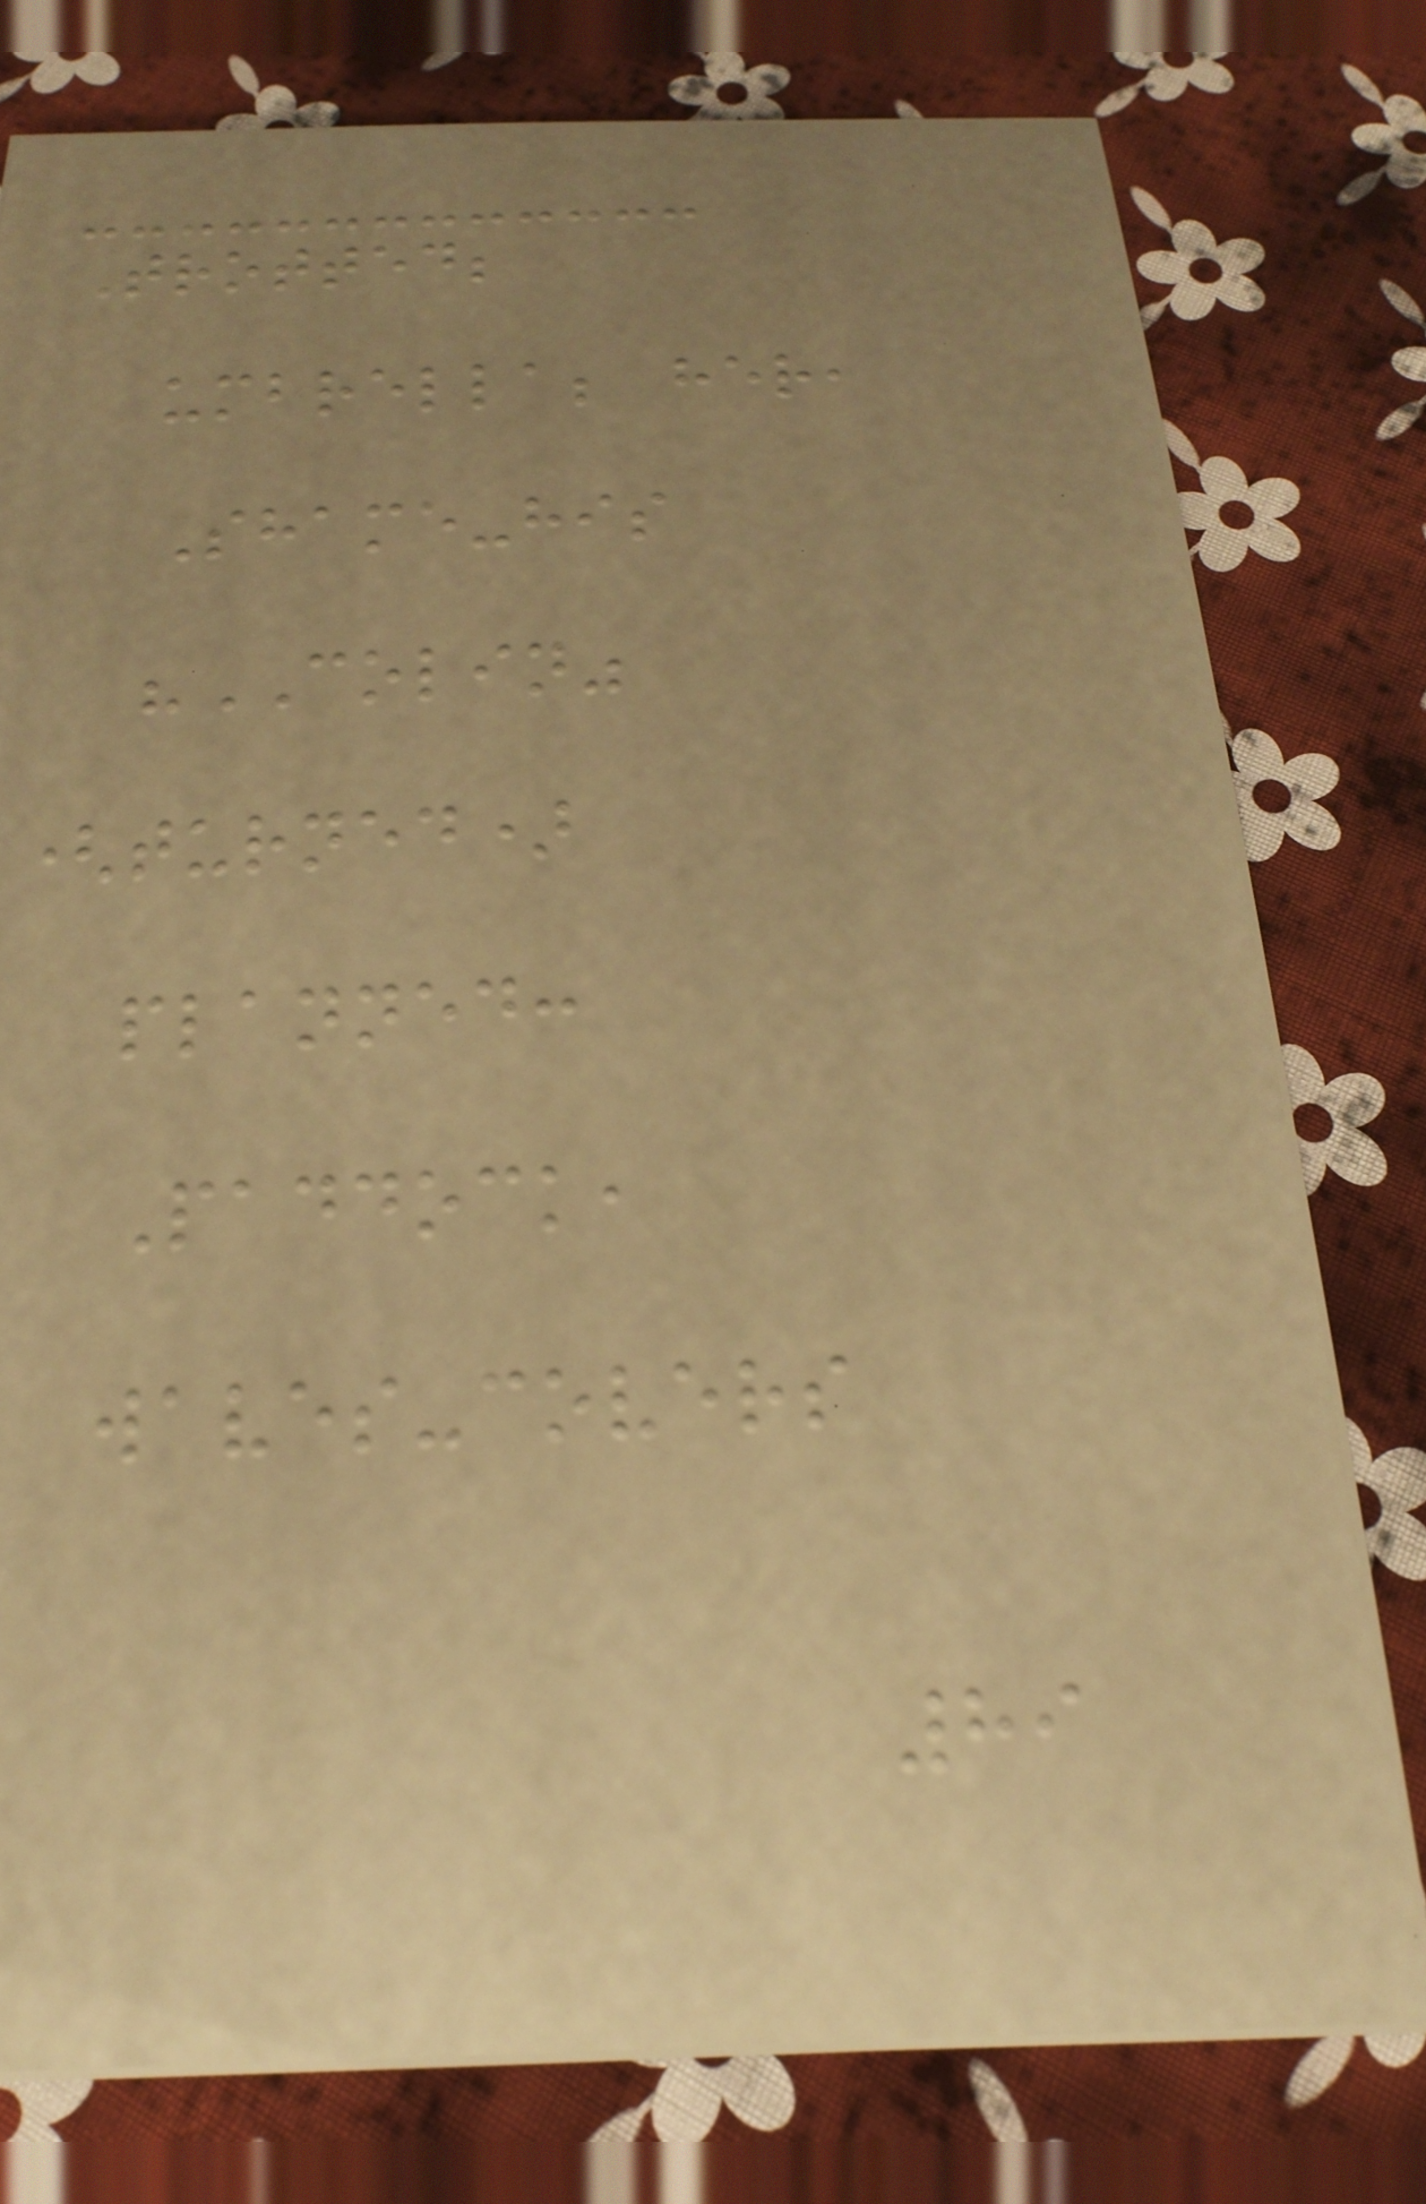Trotted;
umbrella; her,
Shame-his
"COLIN"
(turned)
planned:
Paddock,
waves-covers
89
